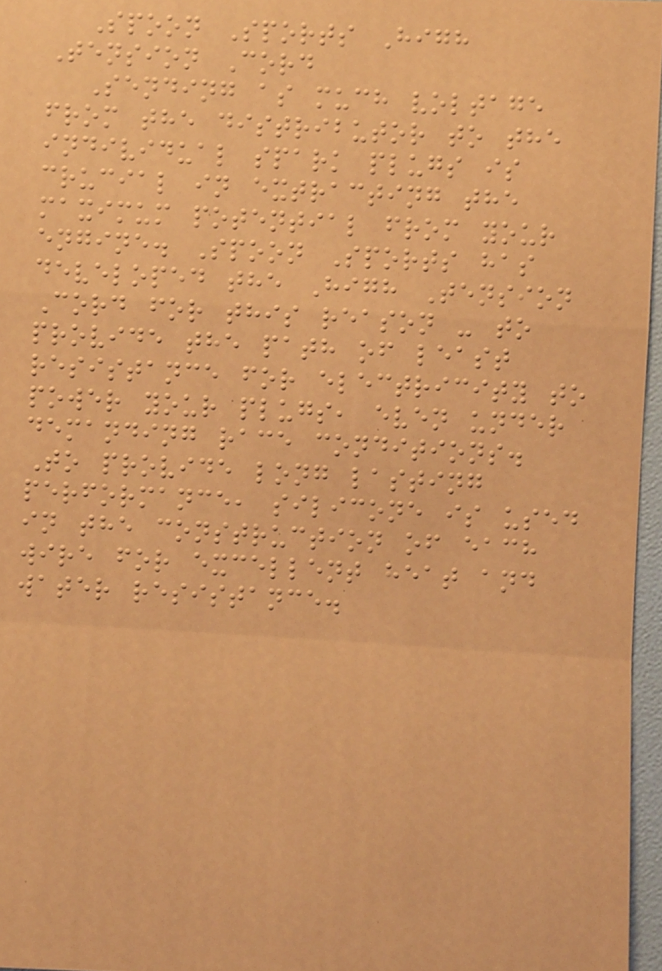Spoon Sports High
Tension Cord
Sending as much voltage
from the distributor to the
individual spark plugs is
crucial in extracting the
maximum potential from your
engine. Spoon Sports has
developed the High Tension
Cord for this reason - to
provide the path of least
resistance for electricity to
power your plugs, even under
demanding race conditions.
To provide long lasting
performance, silicone is used
in the construction of each
wire for excellent heat and
water resistance.
